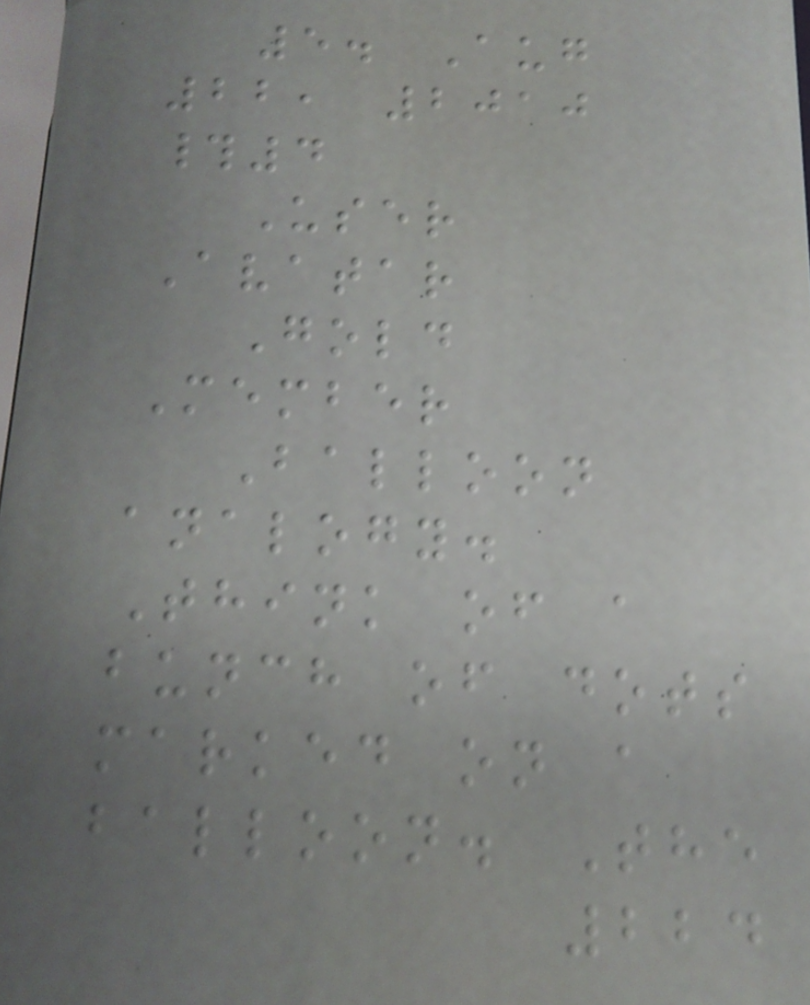5. Aug
22, 2010
#4
User
Avatar
Gold
Member
Balloon
analogy.
Think of a
bunch of dots
marked on a
balloon. The
224
